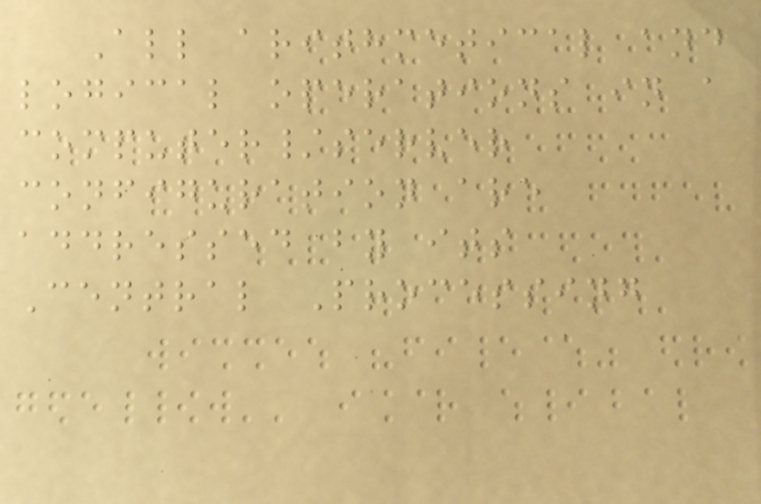All arithmetical and
logical operations in a
computer/server
configuration are
addressed by its
Central Processing
